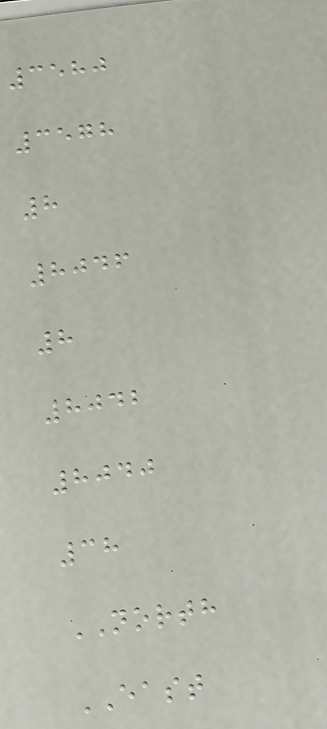3580
3578
8
8046
8
8042
8040
38
NORTH
EAST
